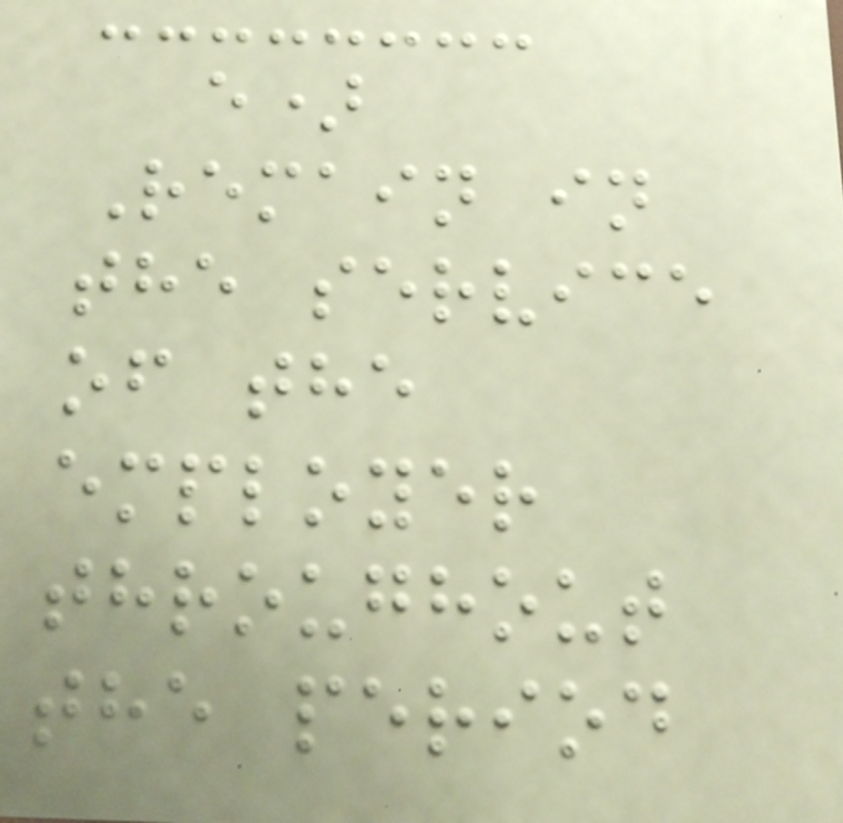e)
Remain in
the service
of the
employer
throughout
the period
